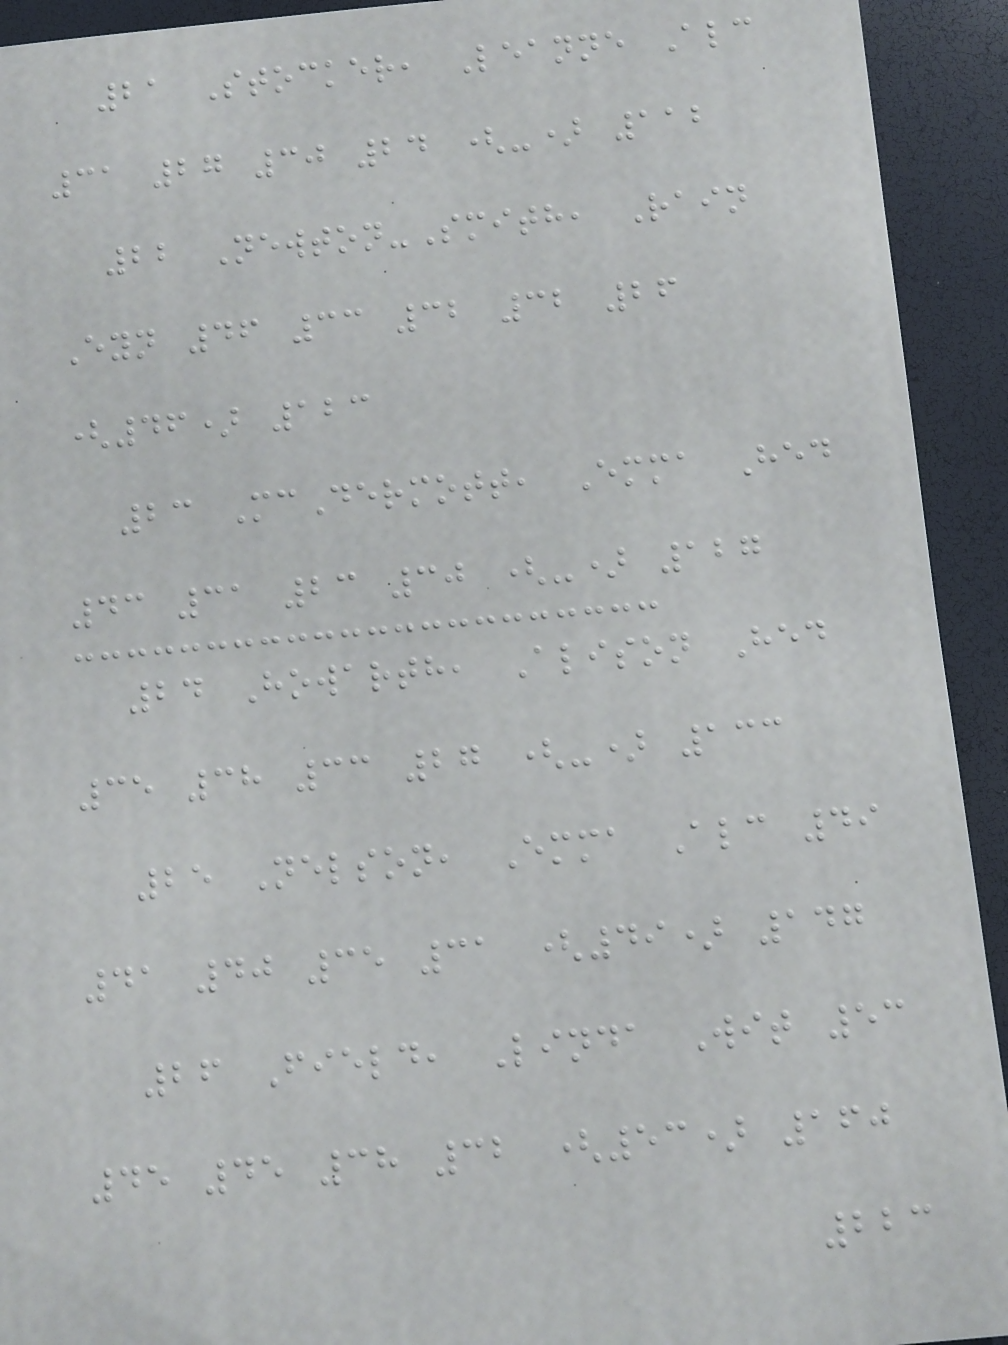21 Stocker, Leanne Alc
31 27 30 24 (-) 112
22 Newton-Smith, Rain
Eyn 46 33 32 32 26
(46) 123
23 McDermott, Emma Hed
43 31 23 30 (-) 127
24 Howarth, Alison Hed
35 38 33 27 (-) 133
25 Nelson, Emma Alc 49
41 40 35 31 (49) 147
26 Field, Linda Wit 53
45 45 38 32 (53) 160
223
